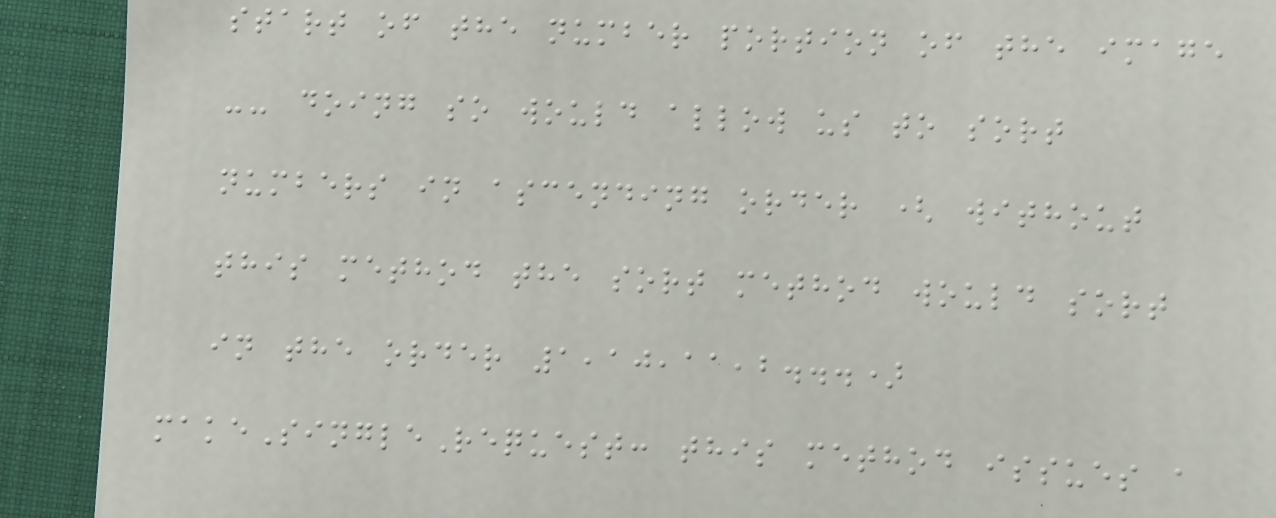start of the number portion of the image
-- doing so would allow us to sort
numbers in ascending order ( without
this method the sort method would sort
in the order 1,10,11,2...)
makeSingleRequest: this method issues a
